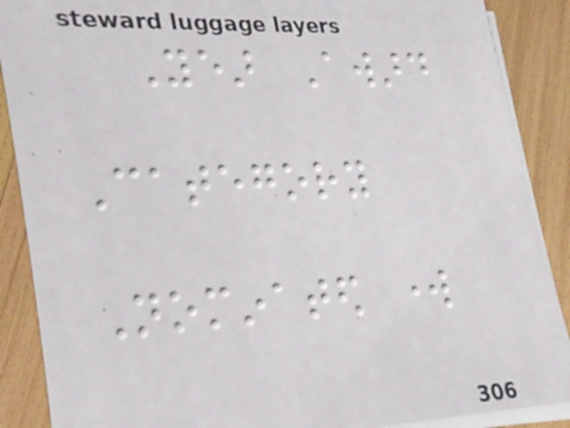Year Award
Category
Nominated work
